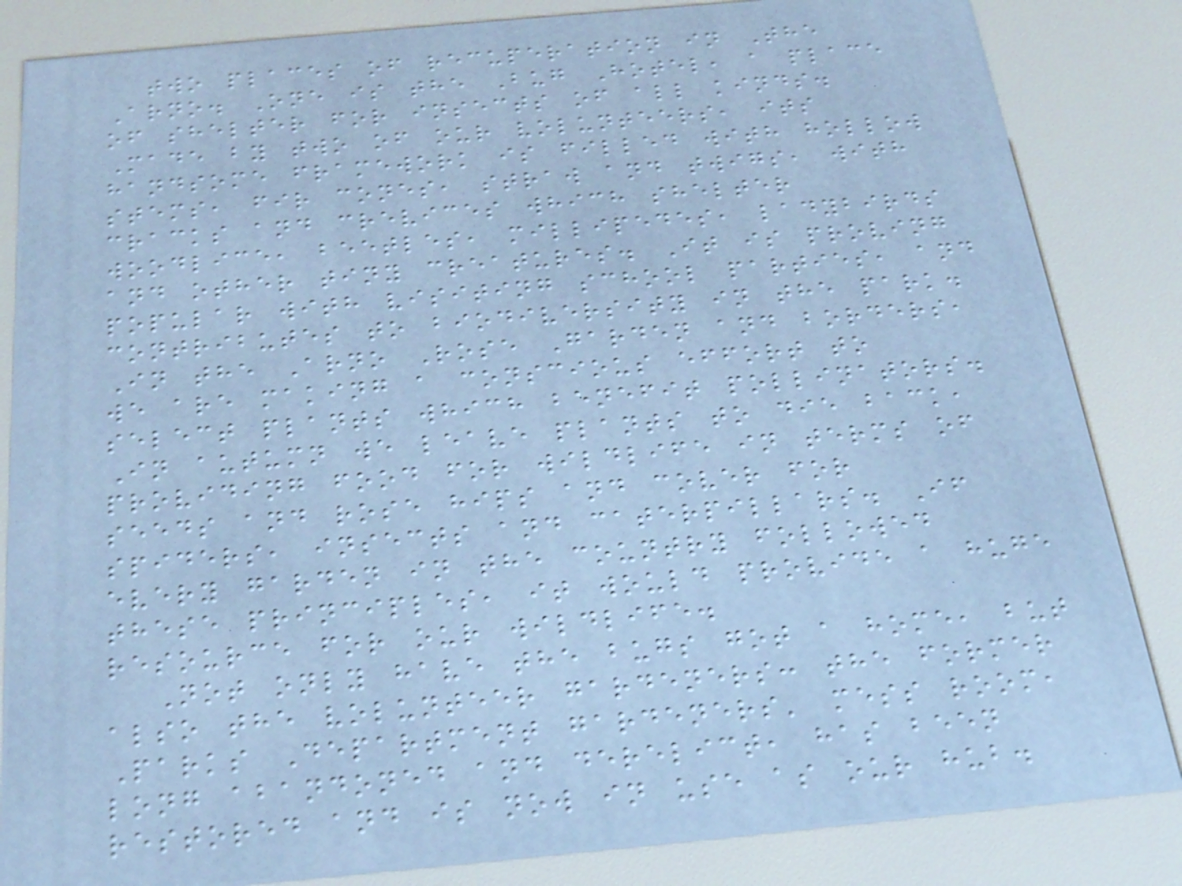two places of recuperation in The
Arno. One is the Bug Hotel, a place
of shelter for insects of all kinds.
Made by two of our volunteers, its
handsome framework is filled with hollow
stems, fir cones, straw and twigs, with
cracks and crevices which shelter
woodlice, beetles, millipedes, ladybirds
and other tiny creatures. It is proving
popular with visiting school parties, and
contributes to biodiversity in the park.
In the Arno Rose Garden and borders,
we are making a conscious effort to
select plants which benefit pollinators.
In autumn we leave plants to die back,
providing food for wildlife in terms of
seeds and rose hips and cover for
spiders, insects and caterpillars. If
every garden in the country followed
these principles, it would provide a huge
resource for our wildlife.
Not only have the bugs got a home, but
also the volunteer gardeners: the former
Parks Department gardeners' mess room,
long abandoned and derelict, has been
restored and is now in use as our hub.
